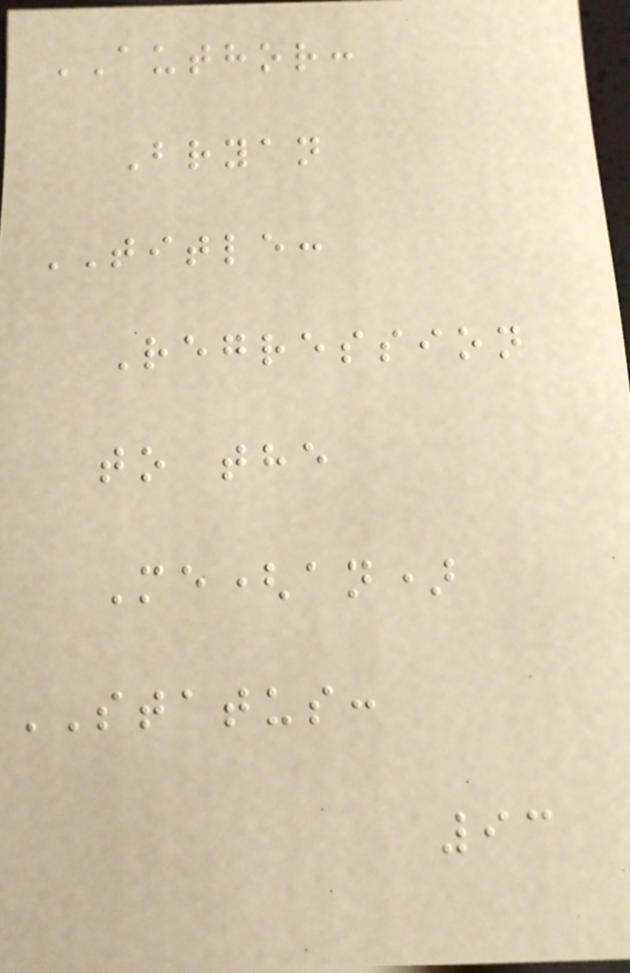AUTHOR:
Bryan
TITLE:
Regression
to the
Me(an)
STATUS:
93
